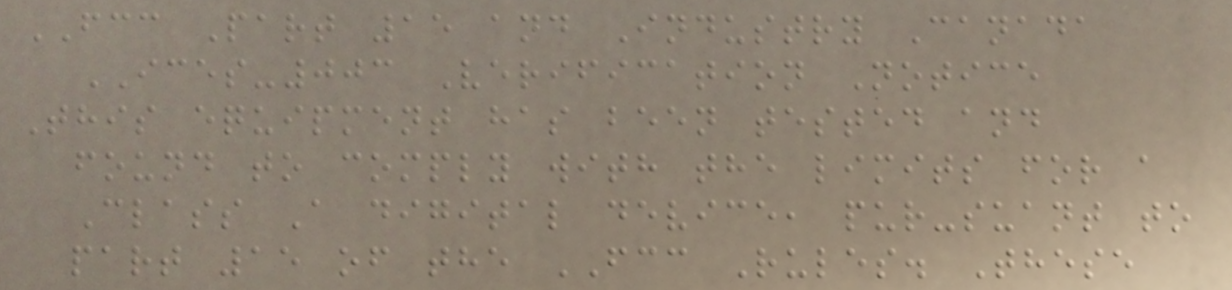FCC Part 15 and Industry Canada
ICES-003 Verification Notice
This equipment has been tested and
found to comply with the limits for a
Class A digital device, pur-suant to
part 15 of the FCC Rules. These
